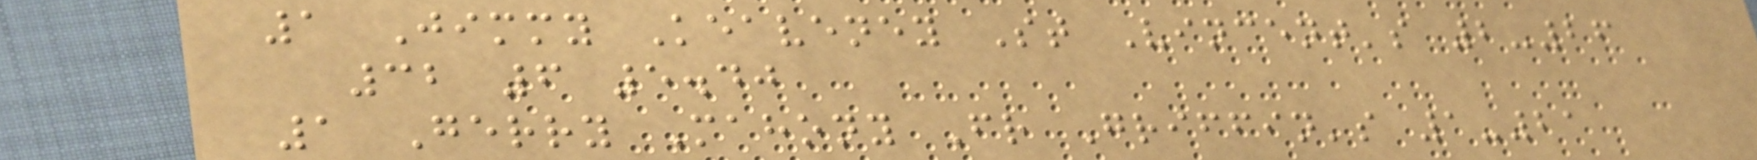1 Jimmy Keaveney St Vincent's 2-26
32 6 5.40
1 Gerry Mahony Fr Griffin's 1-21
